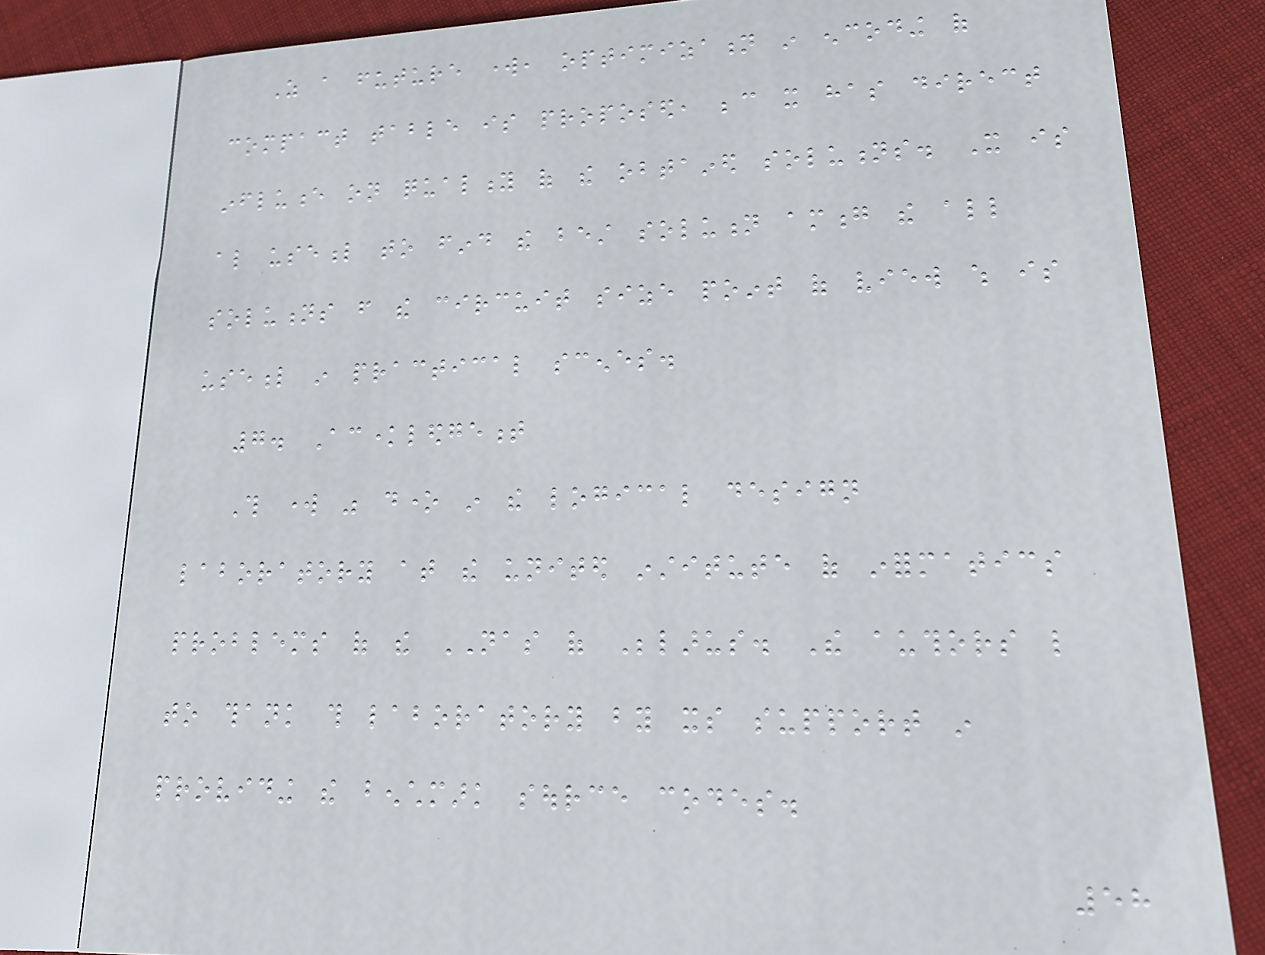As a future work, optimization in encoding of
compact table is proposed, because it has direct
influence on quality of the obtained solutions. It is
also useful to find the best solution among the all
solutions from the circuit size point of view which is
useful in practical scenes.
7. Acknowledgement
This work was done in the logical design
laboratory at the united institute of informatics
problems of the NAS of Belarus. The authors like
to thank this laboratory by its support in
providing the benchmark source codes.
58
